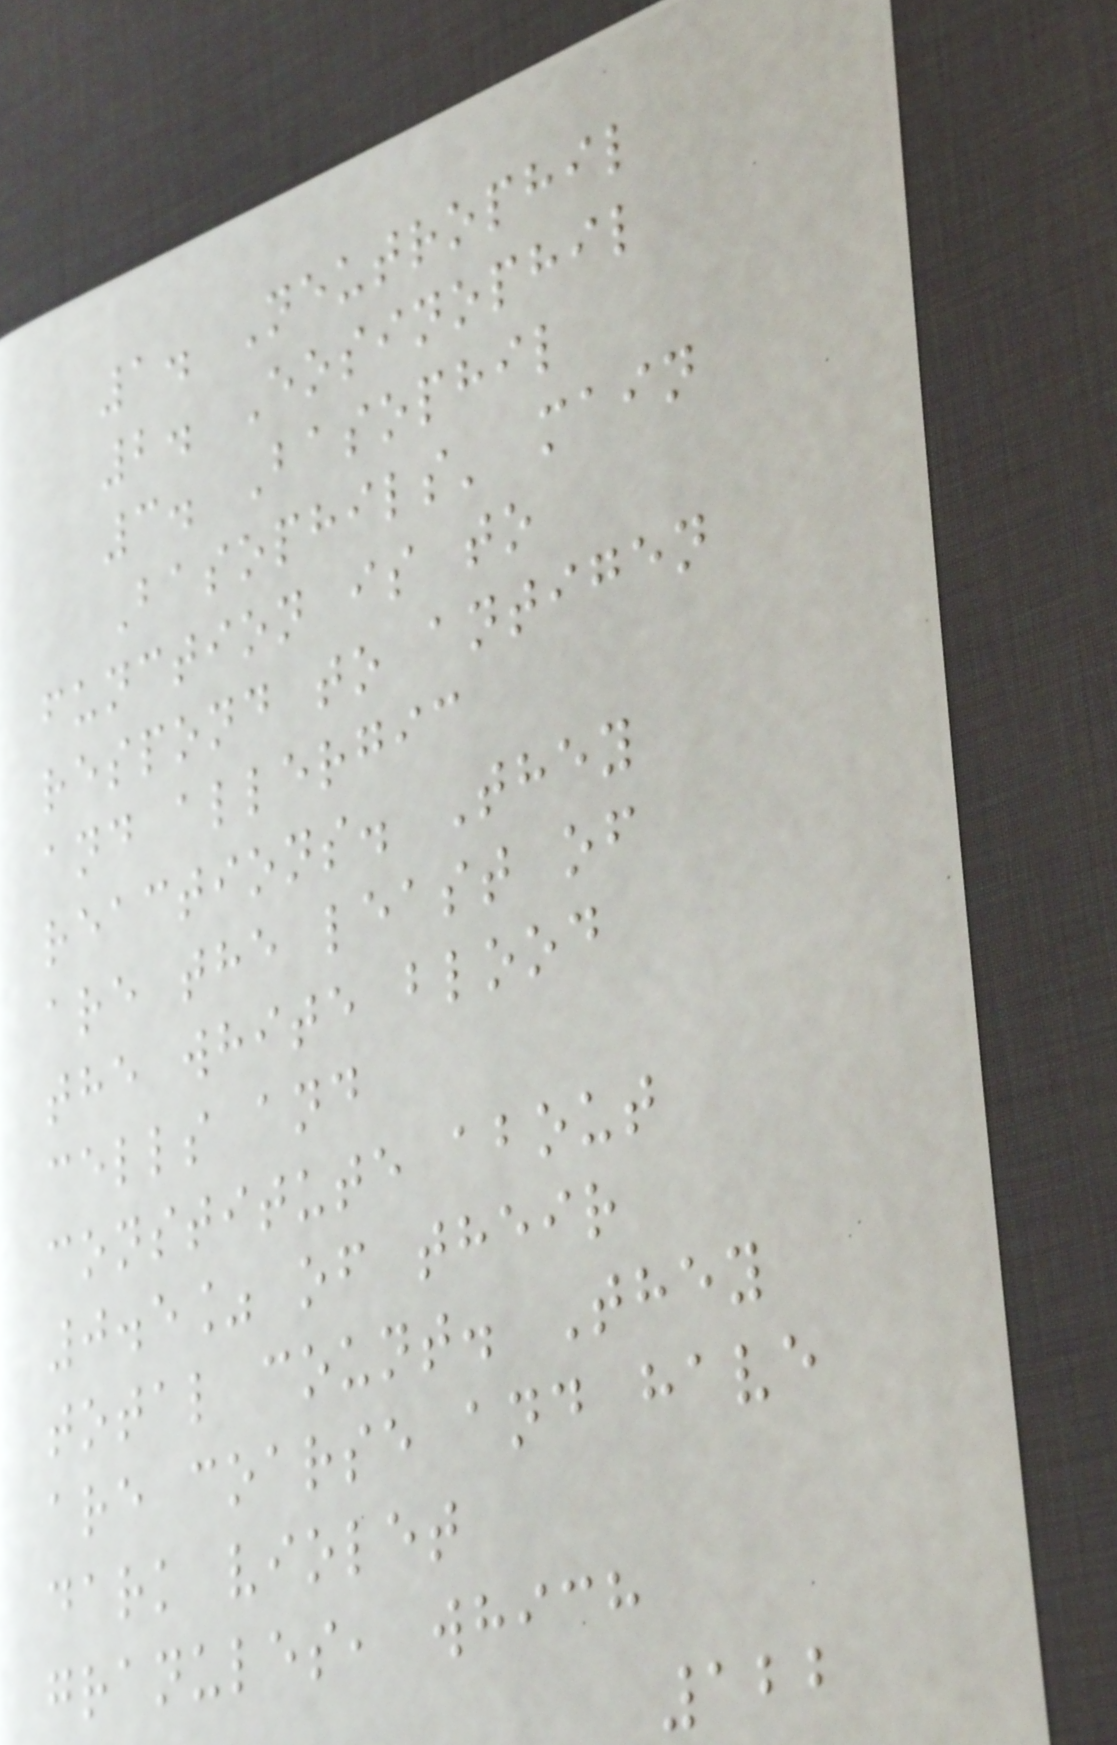1. Neutrophil
2. Eosinophil
3. Basophil
Basophils' main
function is to
respond to antigen
and allergic
reactions. They
are the least of
the white blood
cells and
constitute about
0.5% of their
total count. They
are coarse and have
dark violet
granules, which
122
